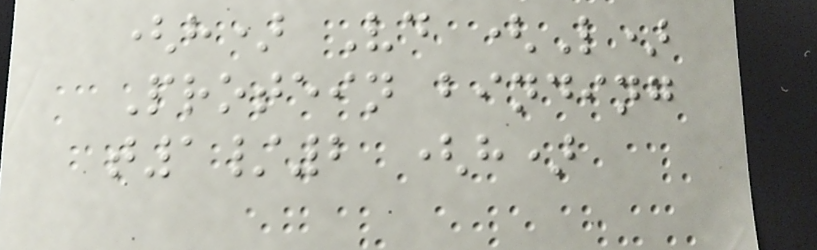(h) Vd (L)
Protein binding
t1/2 (h)
